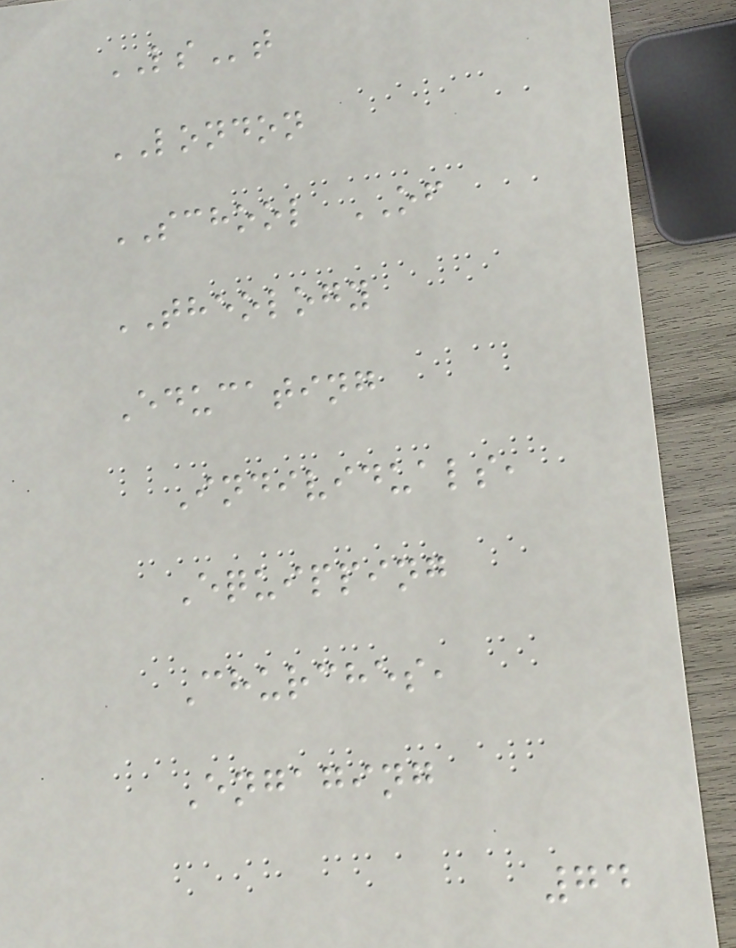LSt
LONDON
SCHOOL OF
THEOLOGY
Educating
Individuals,
Equipping
Churches,
Engaging
74
